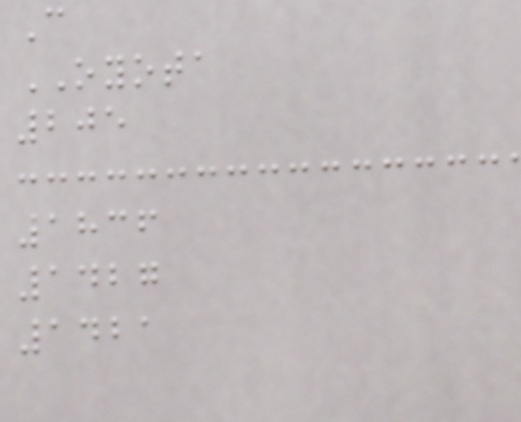C
OYOTA
205
1836
1427
1421
